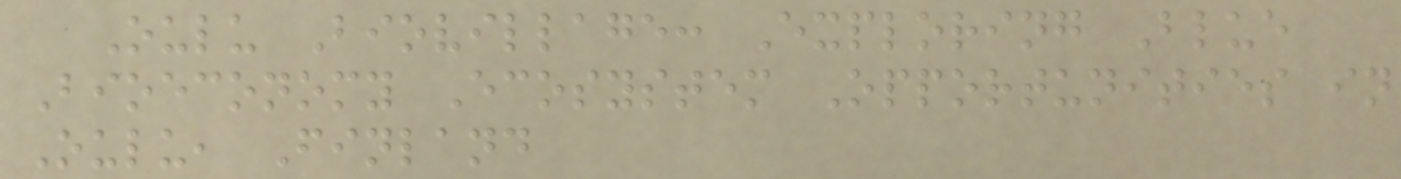Oulu Biovillage: Exploring Blue
Bioeconomy Ecosystem Opportunities in
Oulu, Finland
